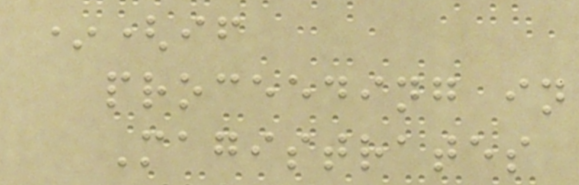*(if
proceeding in
Magistrates
